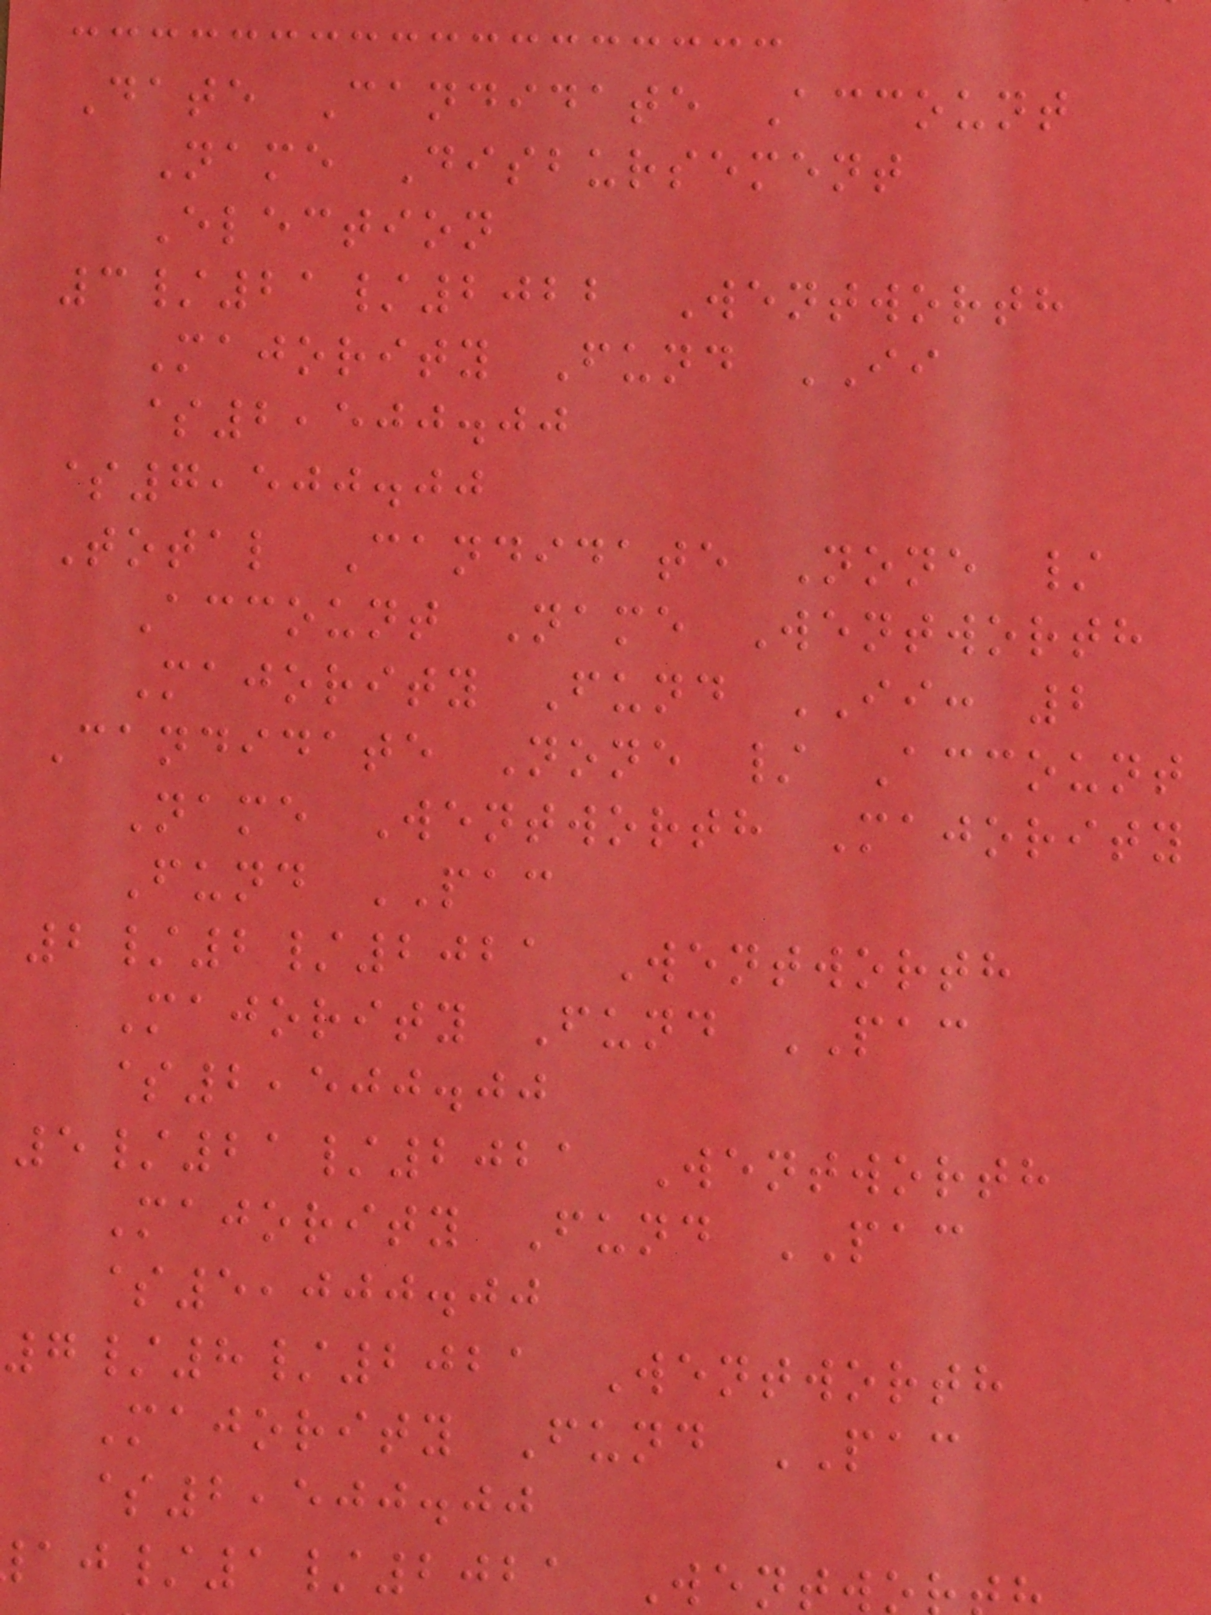Date Candidate Account
Name Disbursement
Election
3/21/2022 Wentworth
Majority Fund II
$2,500.00
$7,500.00
Total Candidate None /
Account Name Wentworth
Majority Fund II: 2
Candidate None / Account
Name Wentworth Majority
Fund PAC
2/2/2021 Wentworth
Majority Fund PAC
$2,500.00
5/21/2021 Wentworth
Majority Fund PAC
$5,000.00
7/8/2021 Wentworth
Majority Fund PAC
$2,500.00
/1/2021 Wentw
